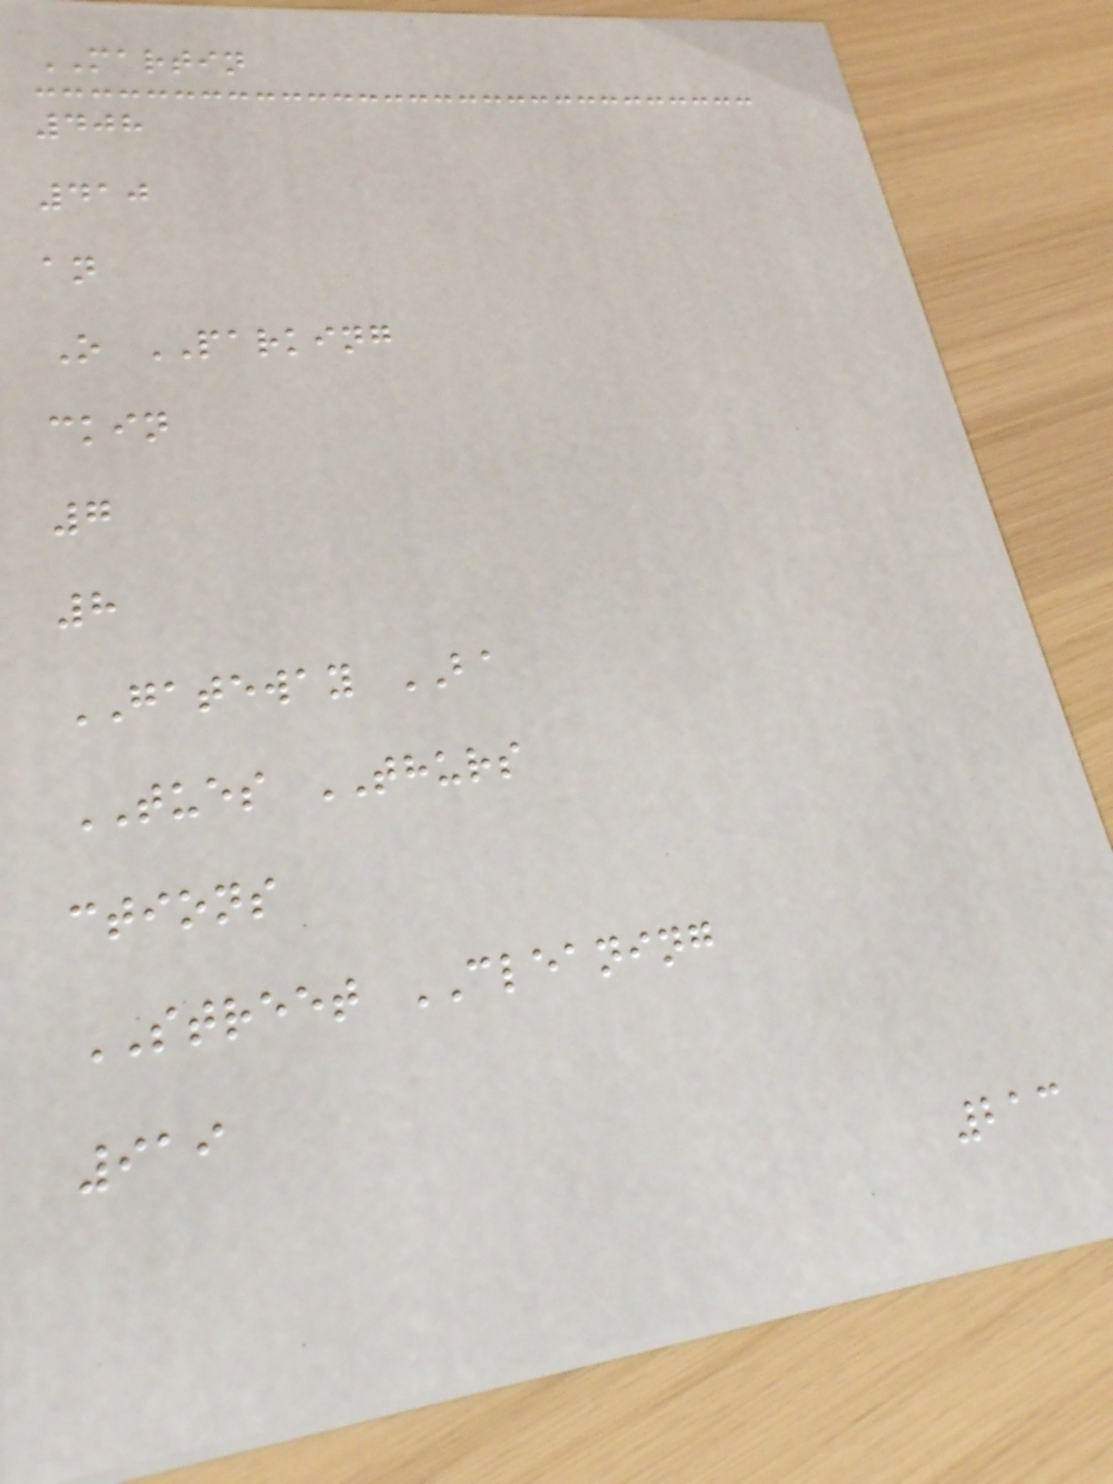MARTIN
408
410
an
O PARKING
ckin
7
8
GATEWAY BA
TUES THURS
ctions
STREET CLEANING
919
213
